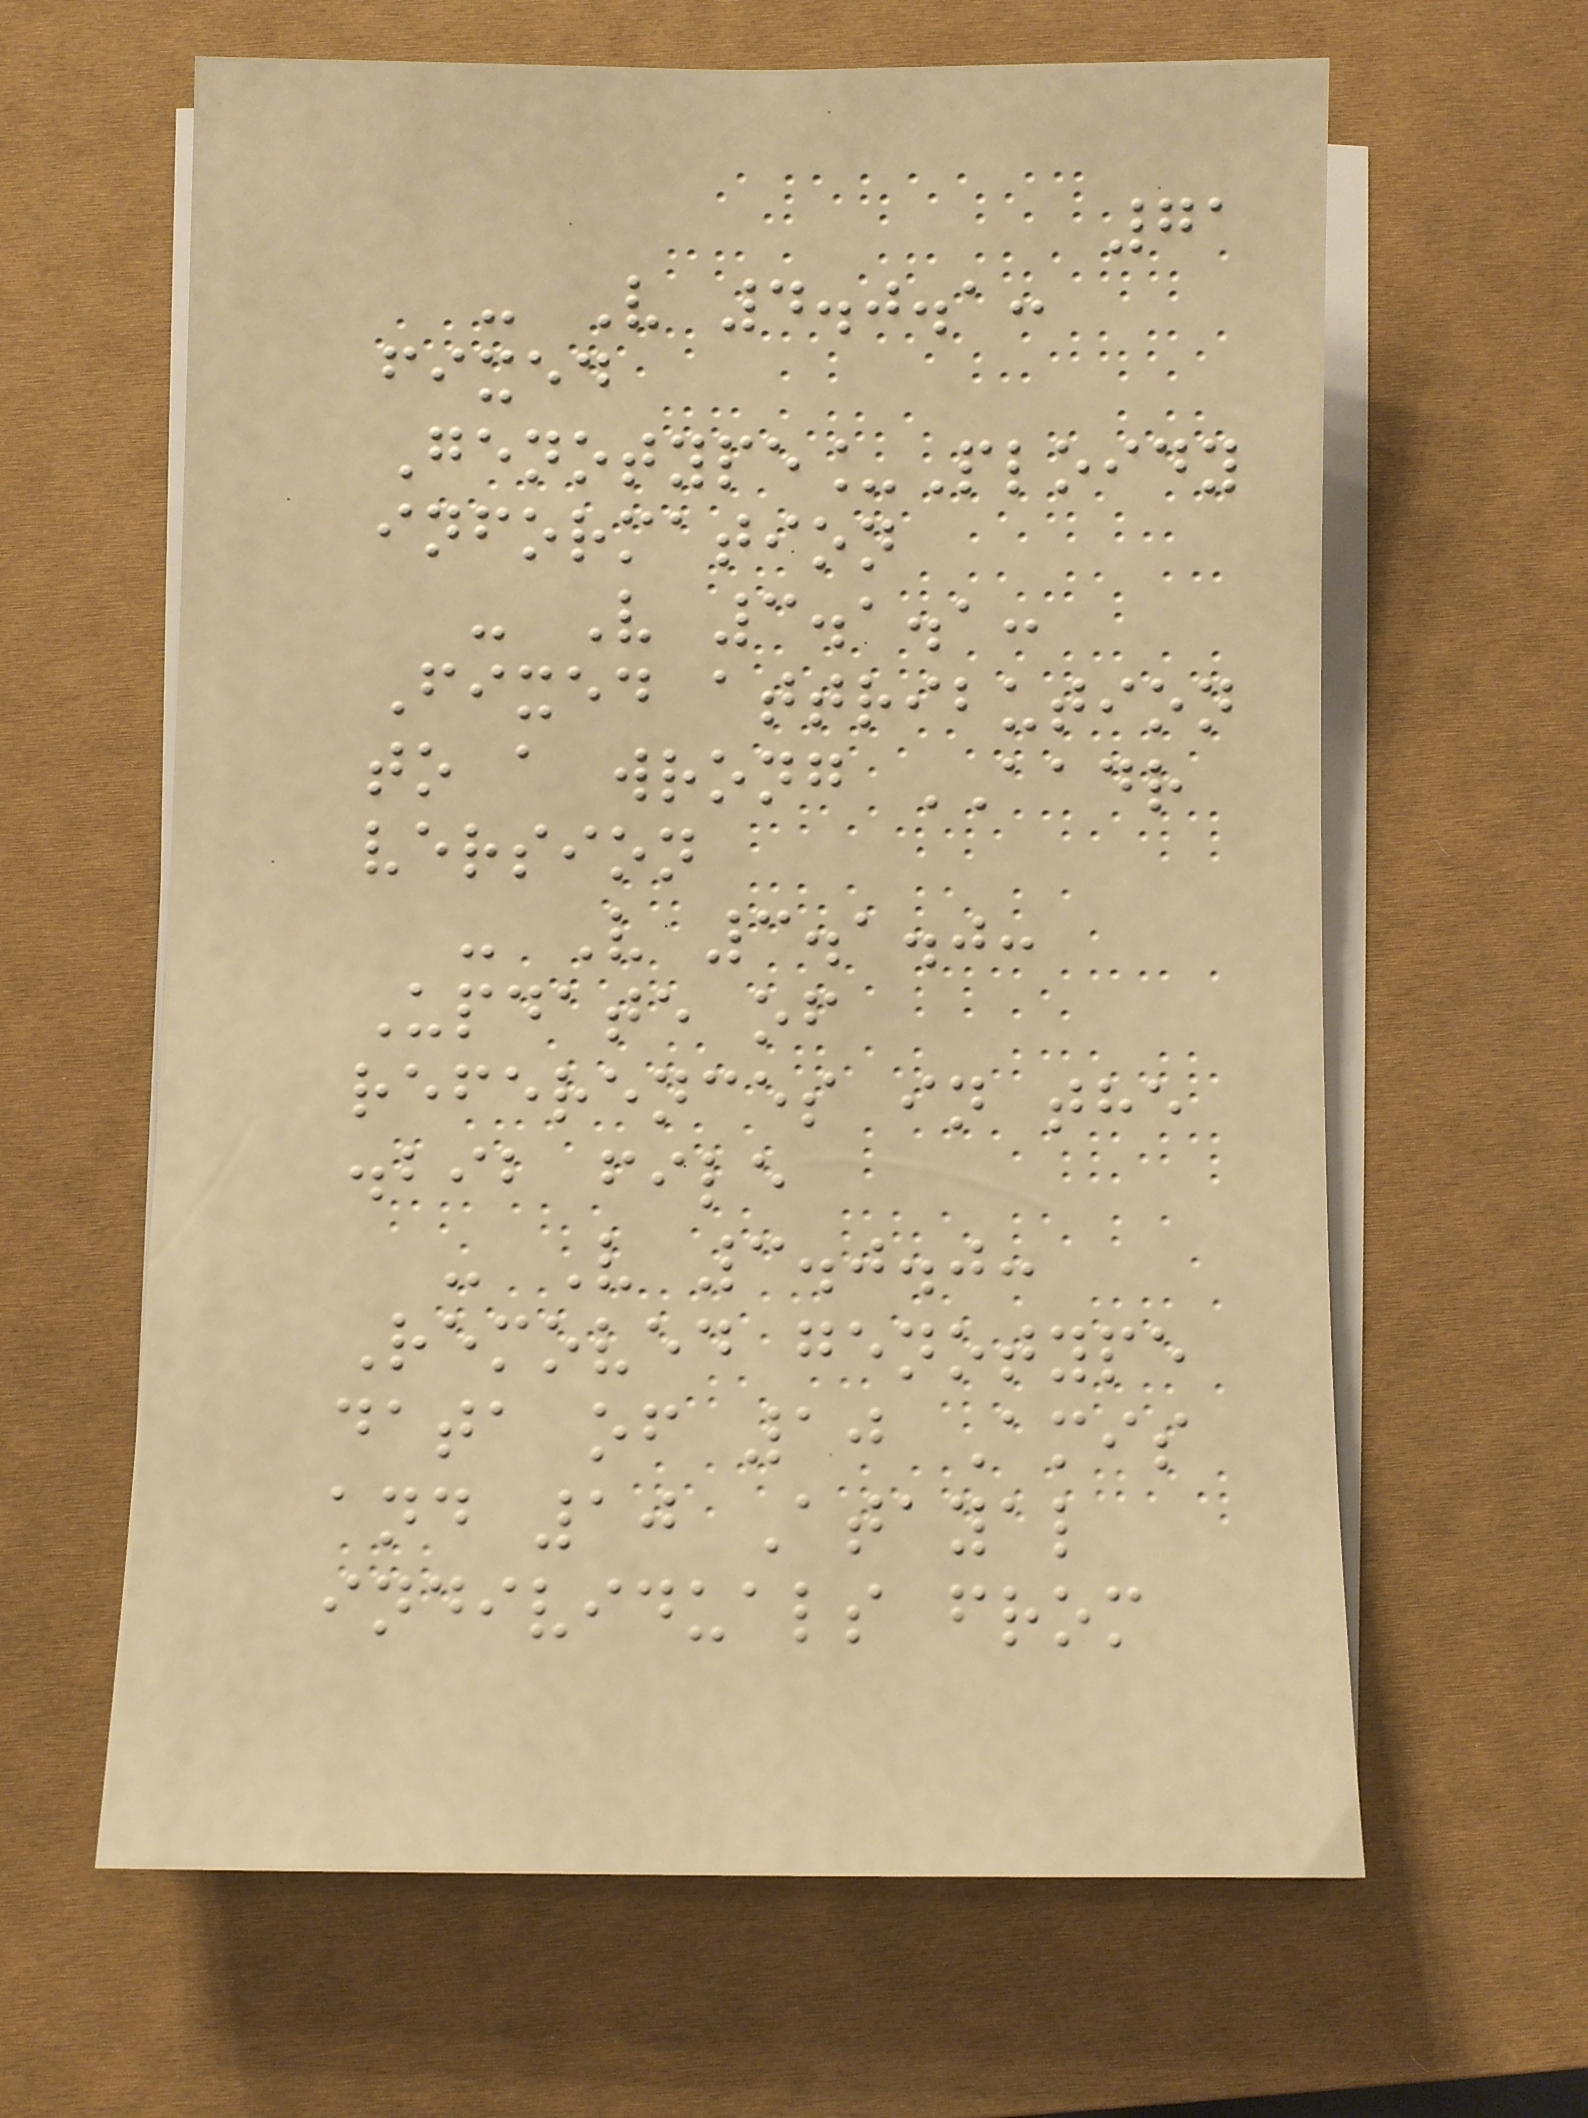71
- V 4.0.1:
fixed
Genotype_Ploidy
information
- V 3.1.1:
Fixed attribution
to a wrong AADR
version
- V 3.1.0:
Update of
references in the
.bib file
- V 3.0.0:
Removed genotype
data of 10 Amis
and 10 Atayal
individuals from
